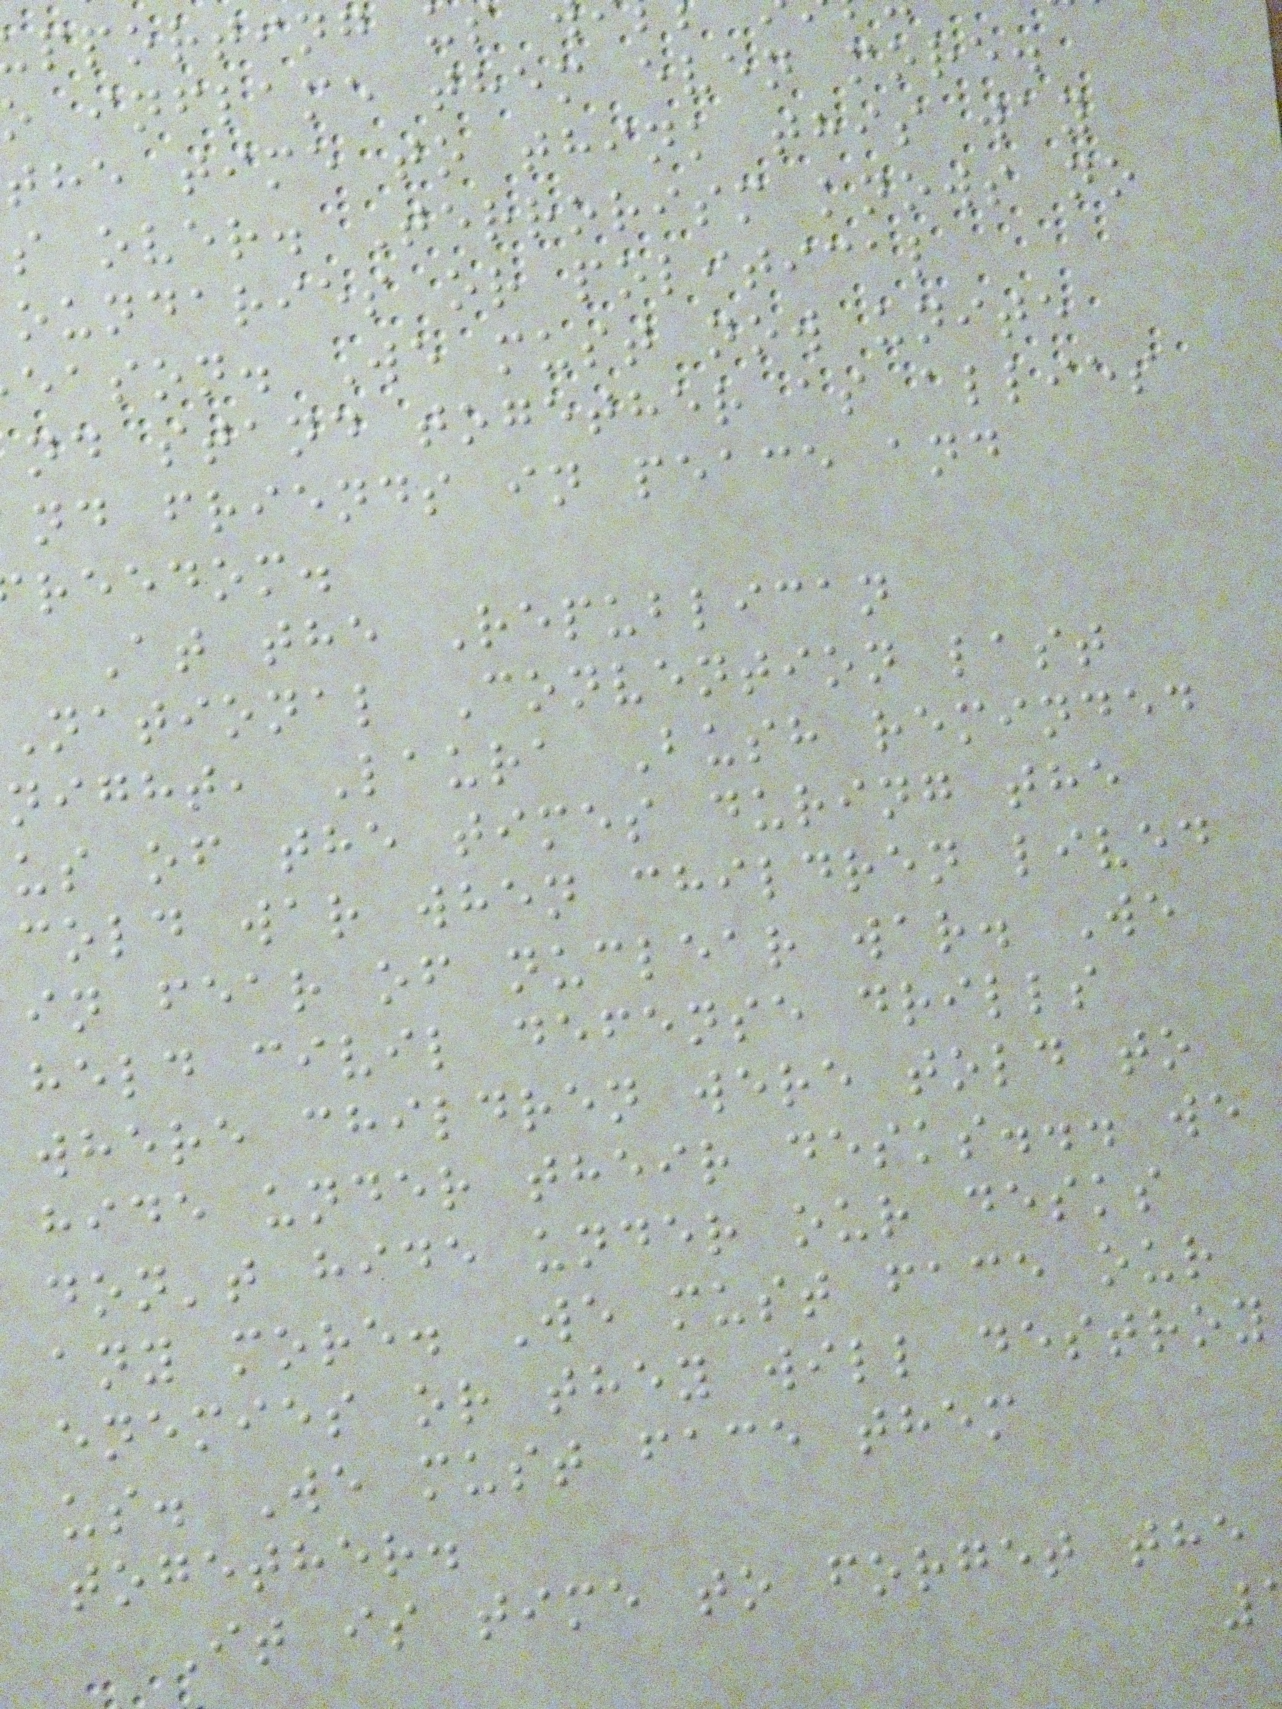pporting u
o inflame them even more.
the time to think this way
s over. Terrorism knows no
oundaries or political
eason. We must now unite
nd stand together as allies
nd friends in peace and
reedom.
At the Republican
National Convention last
night, Laura Bush reminded
us of the times during the
cold war when children lived
in fear of nuclear war. We
held civil defense drills
where children were told to
hide under their desks... we
don't hide under our desks
any more. We must face our
enemies or they will destroy
us. We must face them
together.
It is time to forget the
